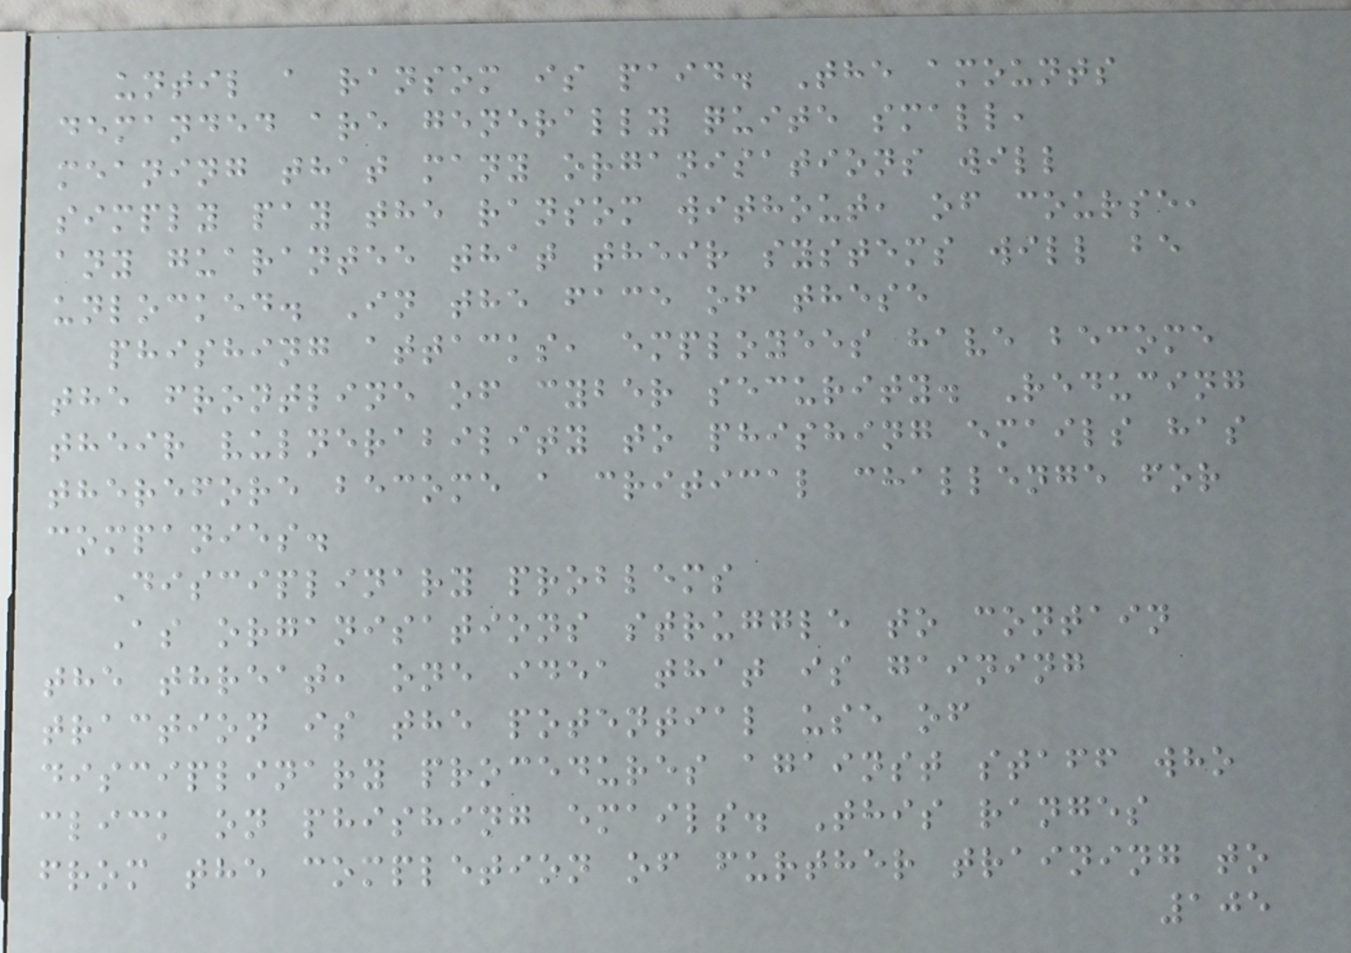until a ransom is paid. The amounts
demanded are generally quite small,
meaning that many organisations will
simply pay the ransom without, of course,
any guarantee that their systems will be
unlocked. In the face of these
phishing attacks, employees have become
the frontline of cyber security. Reducing
their vulnerability to phishing emails has
therefore become a critical challenge for
companies.
Disciplinary problems
As organisations struggle to contain
the threat, one idea that is gaining
traction is the potential use of
disciplinary procedures against staff who
click on phishing emails. This ranges
from the completion of further training to
105
